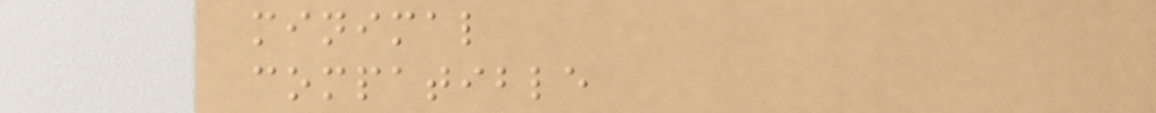minimal
compatible
